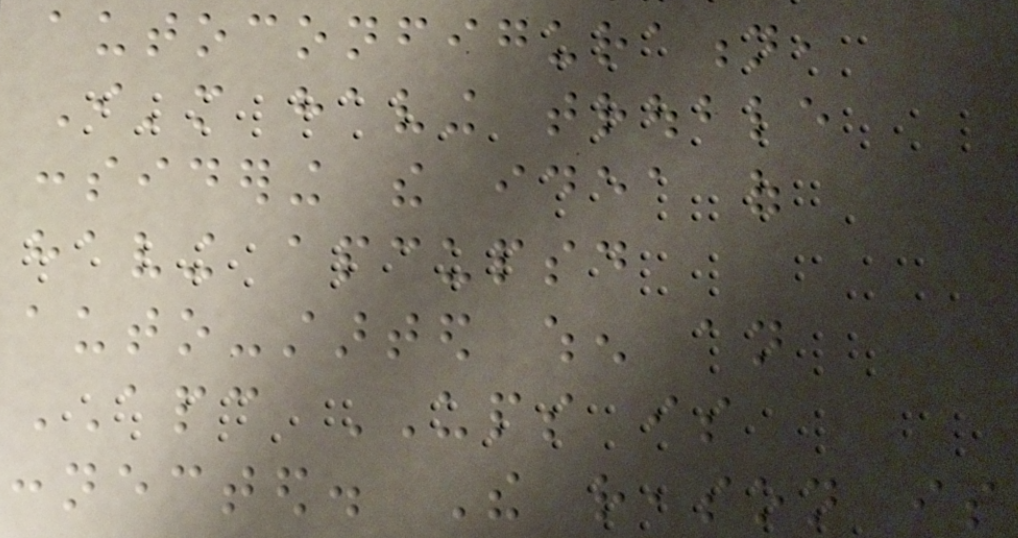autoconfiguration,
I'm having trouble
considering the idea of
having apcupsd
auto-started when an
APC UPS is
connected. The reason is
